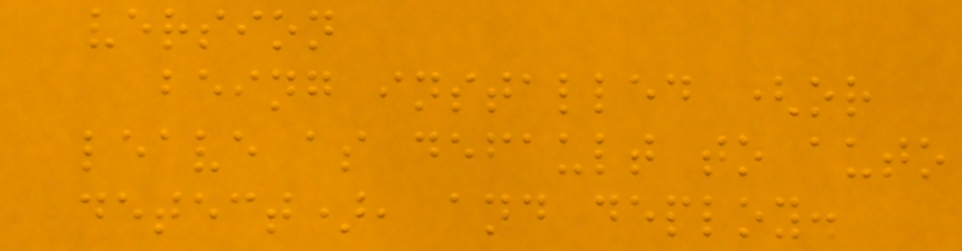version
being installed (or
leave as default to auto
detect), and deploy.
